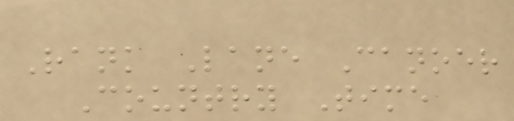Rank Lane Canoer
Country Time
